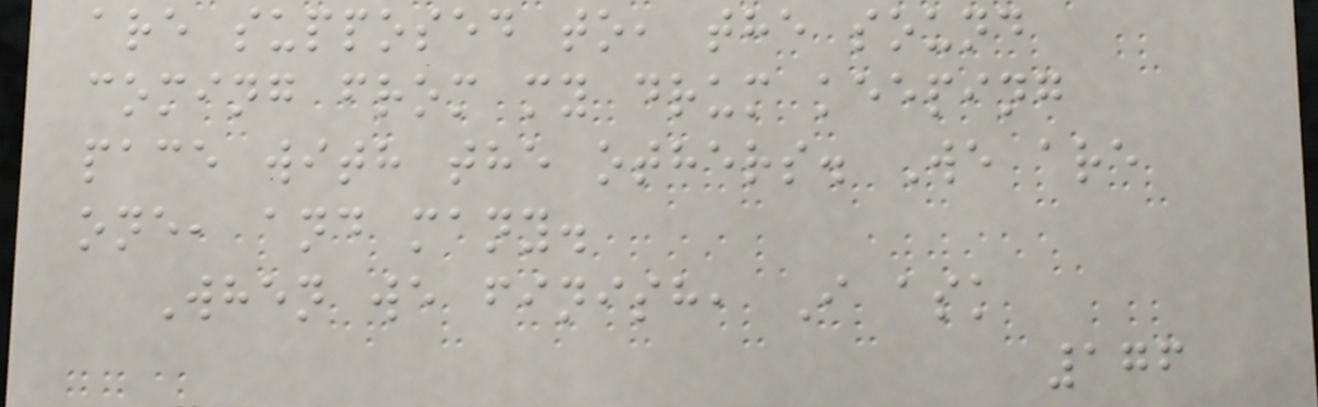are supposed to, the sound
coming from my drum keeping
pace with the others. We are
one, and many.
When we finish, I ask
176
